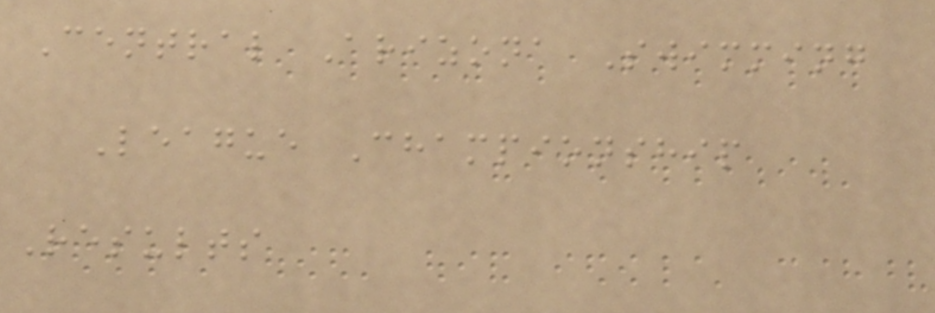Central Arizona Swimming
League Championship
Results
